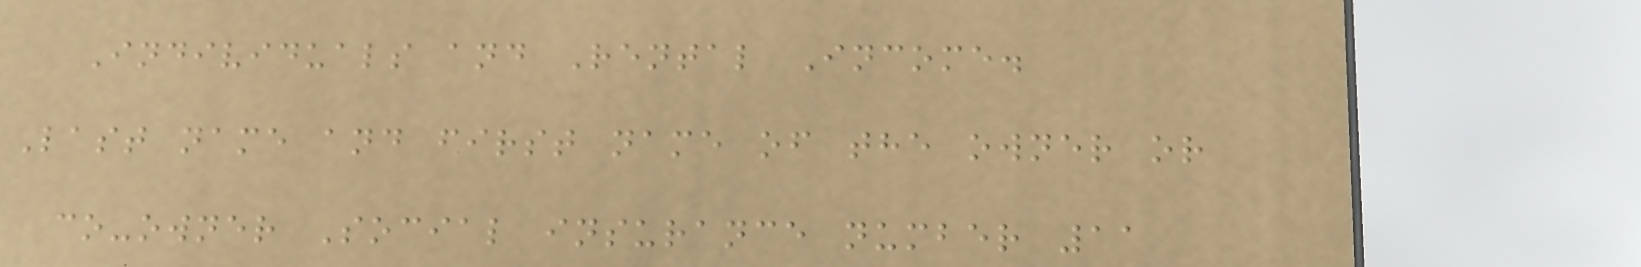Individuals and Rental Income.
Last name and first name of the owner or
co-owner Social insurance number 11
